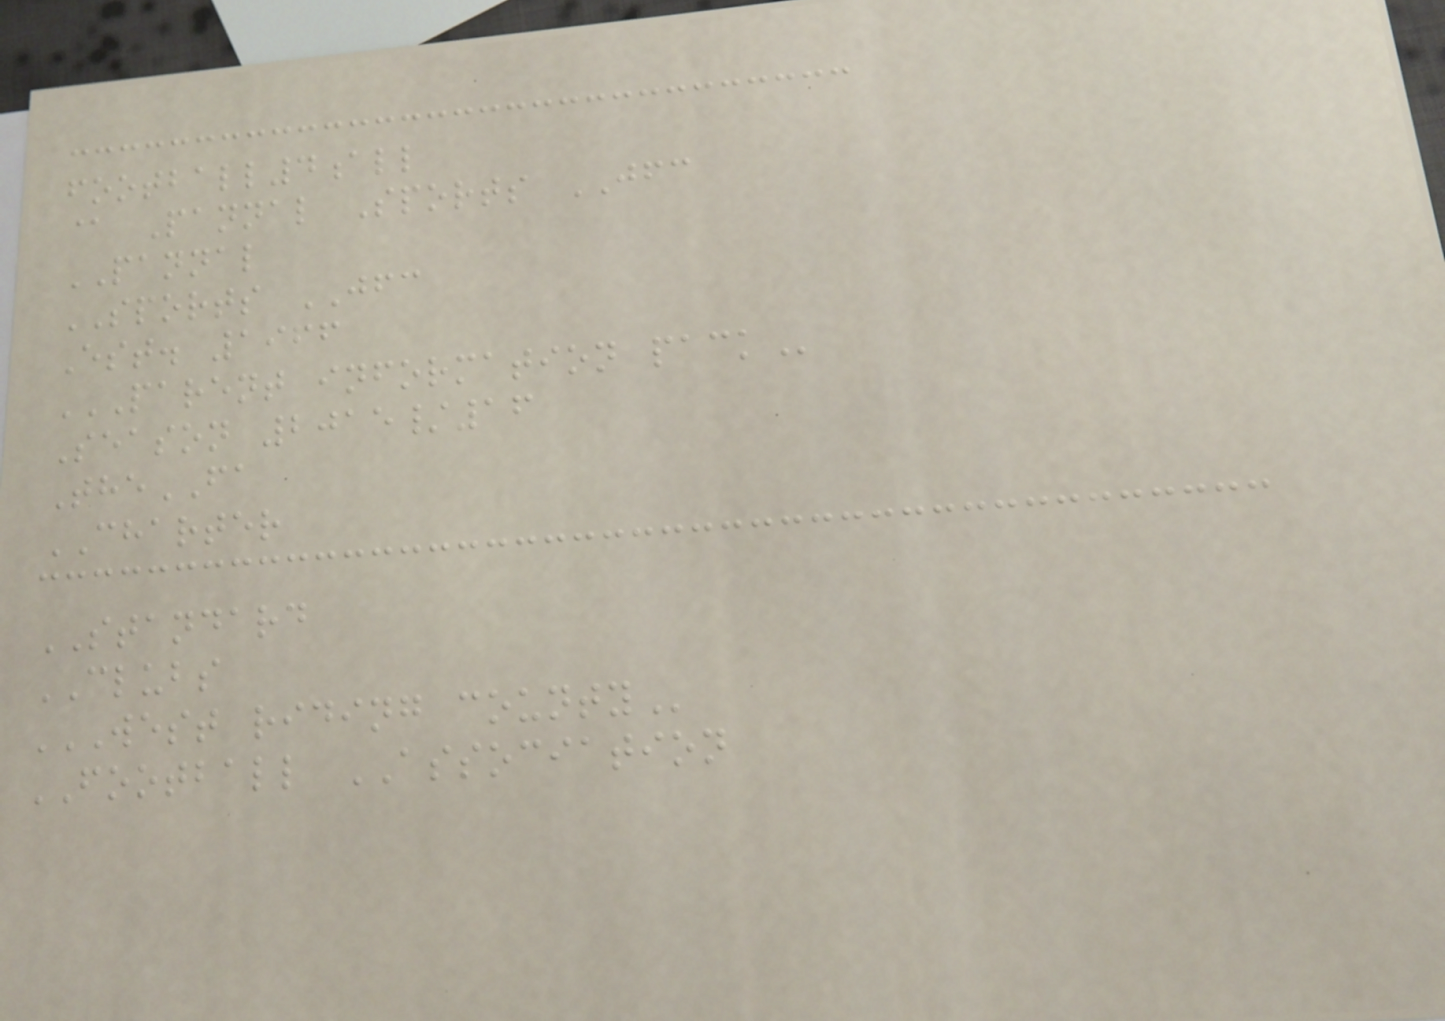football4all
@ Pannal Sports JFC
PANNAL
SPORTS JFC
Est. 1966
PARENT INFORMATION PACK
Season 2015/16
TheFA
CHARTER
STANDARD
CLUBS
WEST RIDING COUNTY
FOOTBALL ASSOCIATION
